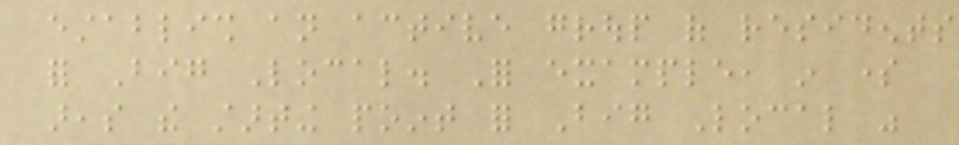establish an active group of residents
for Big Local. For example, in some
areas the starting point for Big Local was
